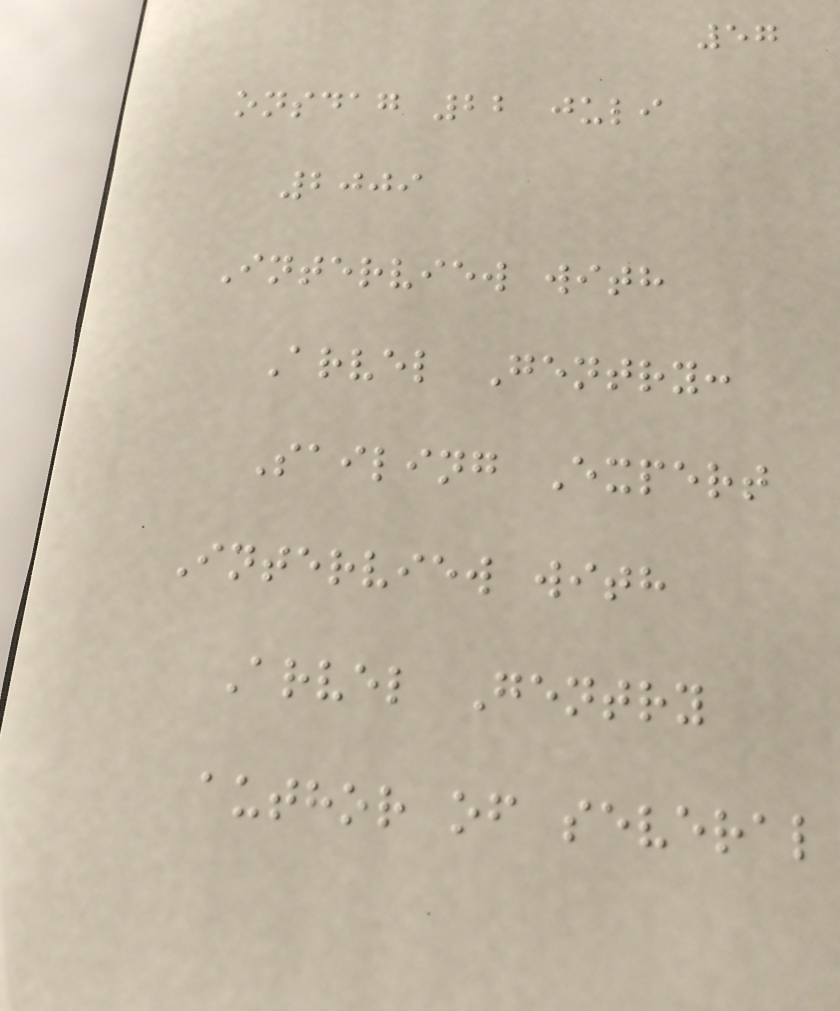57
onsdag 22 juli
2009
Interview with
Arvel Gentry:
Sailing Expert
Interview with
Arvel Gentry
author of several
